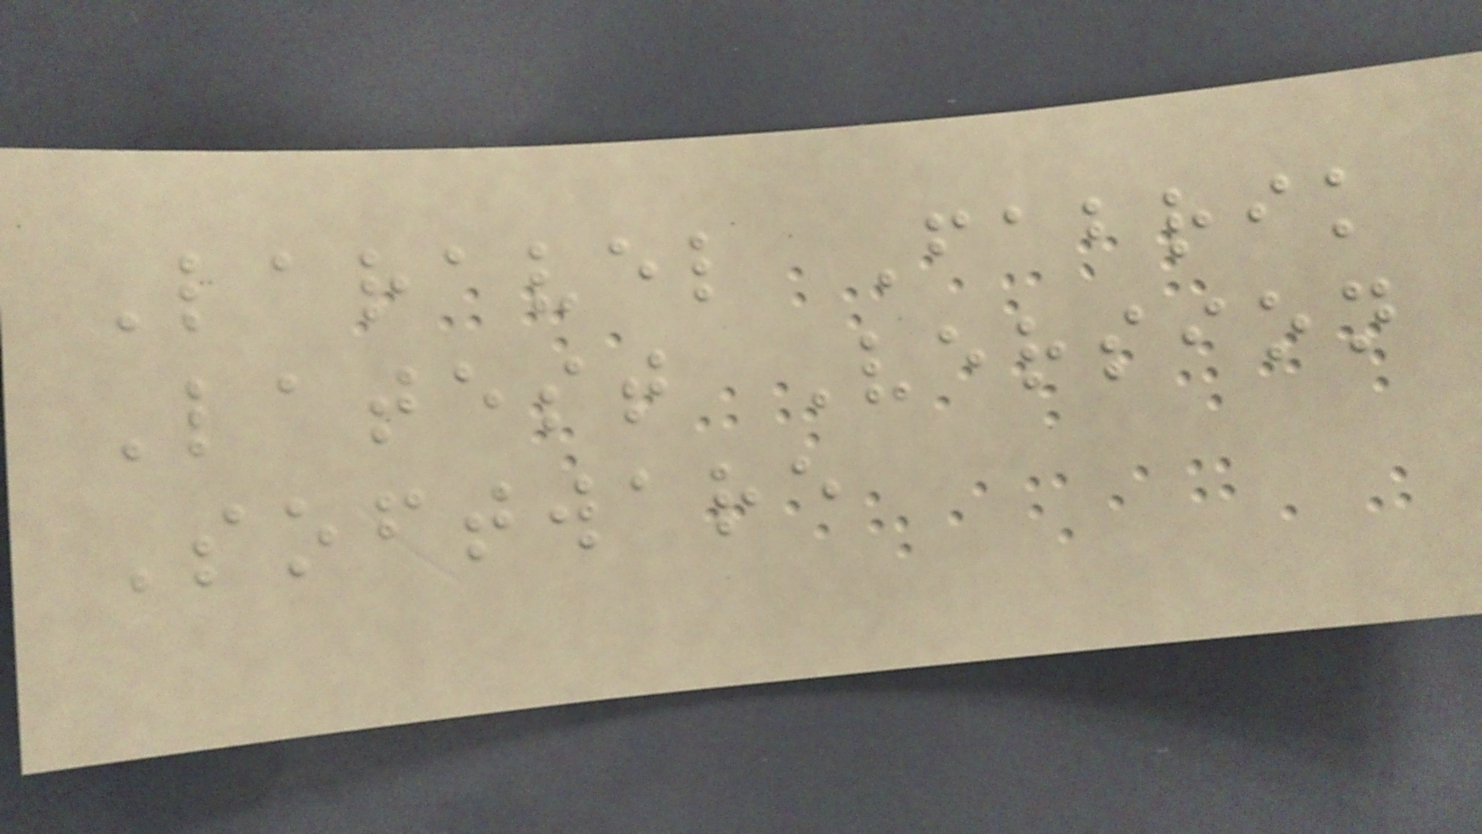Laravel Fabrik
Latest Version
Software
